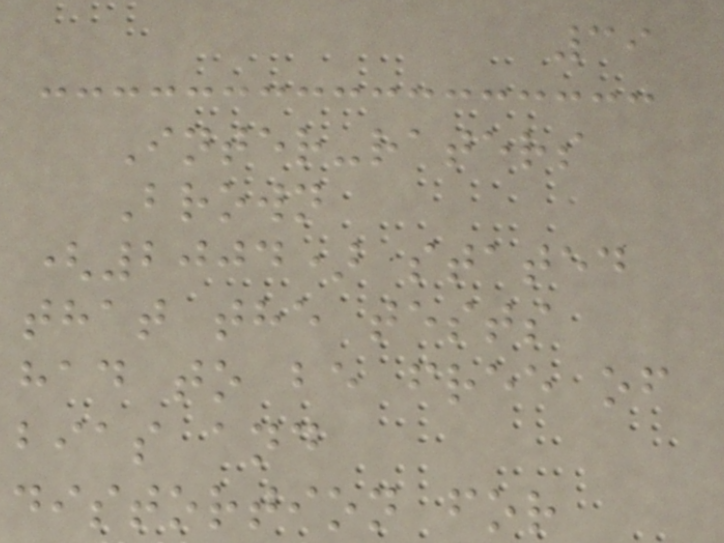39
Inter-raters
Brown
(2004) stated
that the tests
had to be free of
bias and
distortion for
